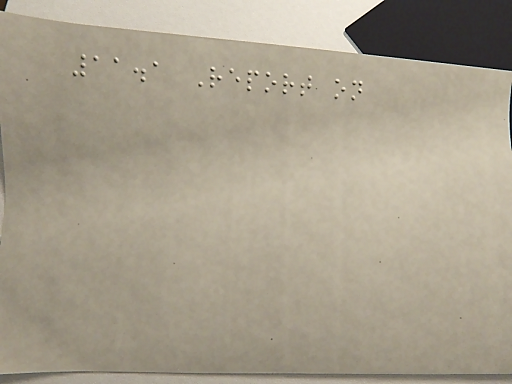11.1 Report on
